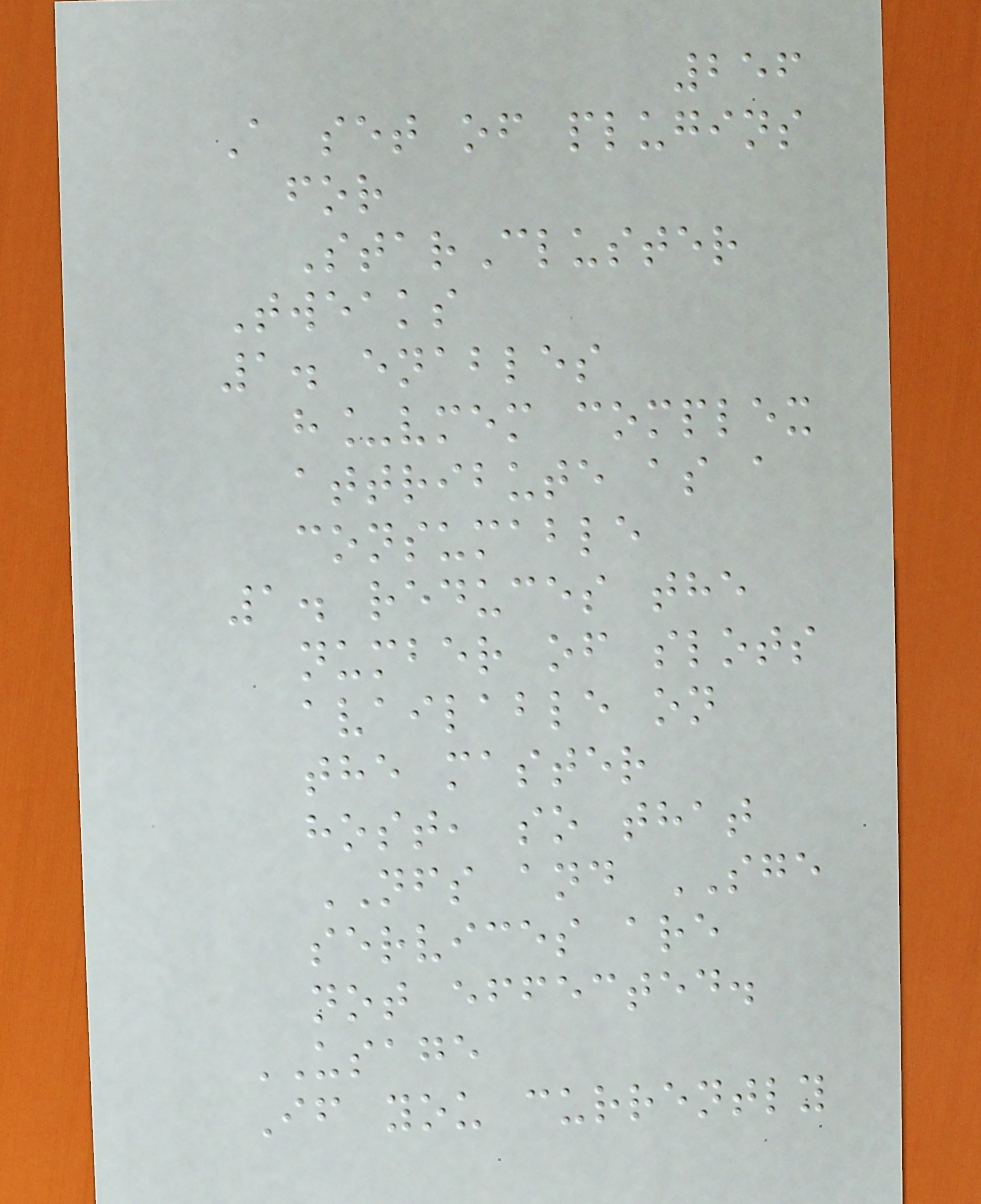256
A set of plugins
for
StarCluster
Tweaks
1. enables
h_vmem complex
attribute as a
consumable
1. reduces the
number of slots
available on
the master
host, so that
NFS and SGE
services are
not effected.
USAGE
If you currently
